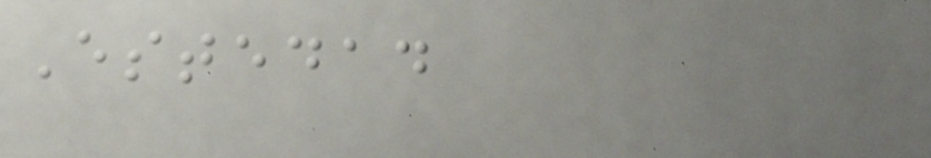Estedad
